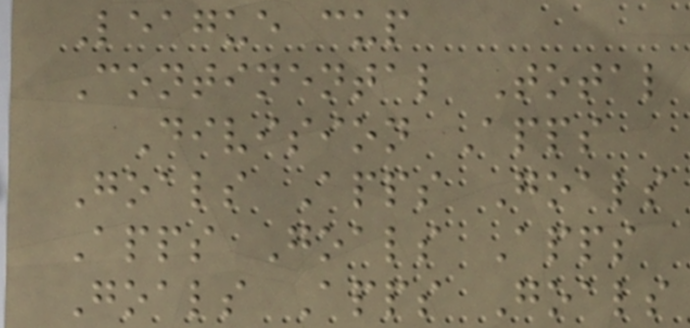League cup
Continental Total
Division Apps
Goals Apps Goals
Apps Goals Apps
Goals Apps Goals
